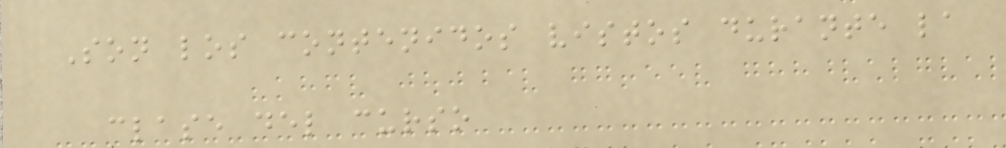Son los contenidos vistos durante la
clase del curso
